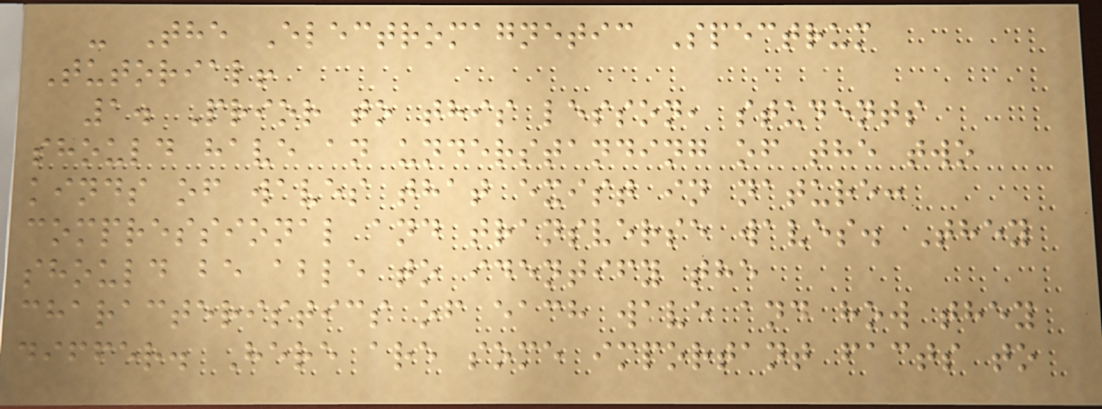- The Electromagnetic Spectrum
Tutorial!
1. Prior to this lesson, students
should have an understanding of the two
kinds of waves that exist in nature:
compressional and transverse waves. They
should be able to identify the
characteristics of each wave and how they
differ. Here are some important facts to
